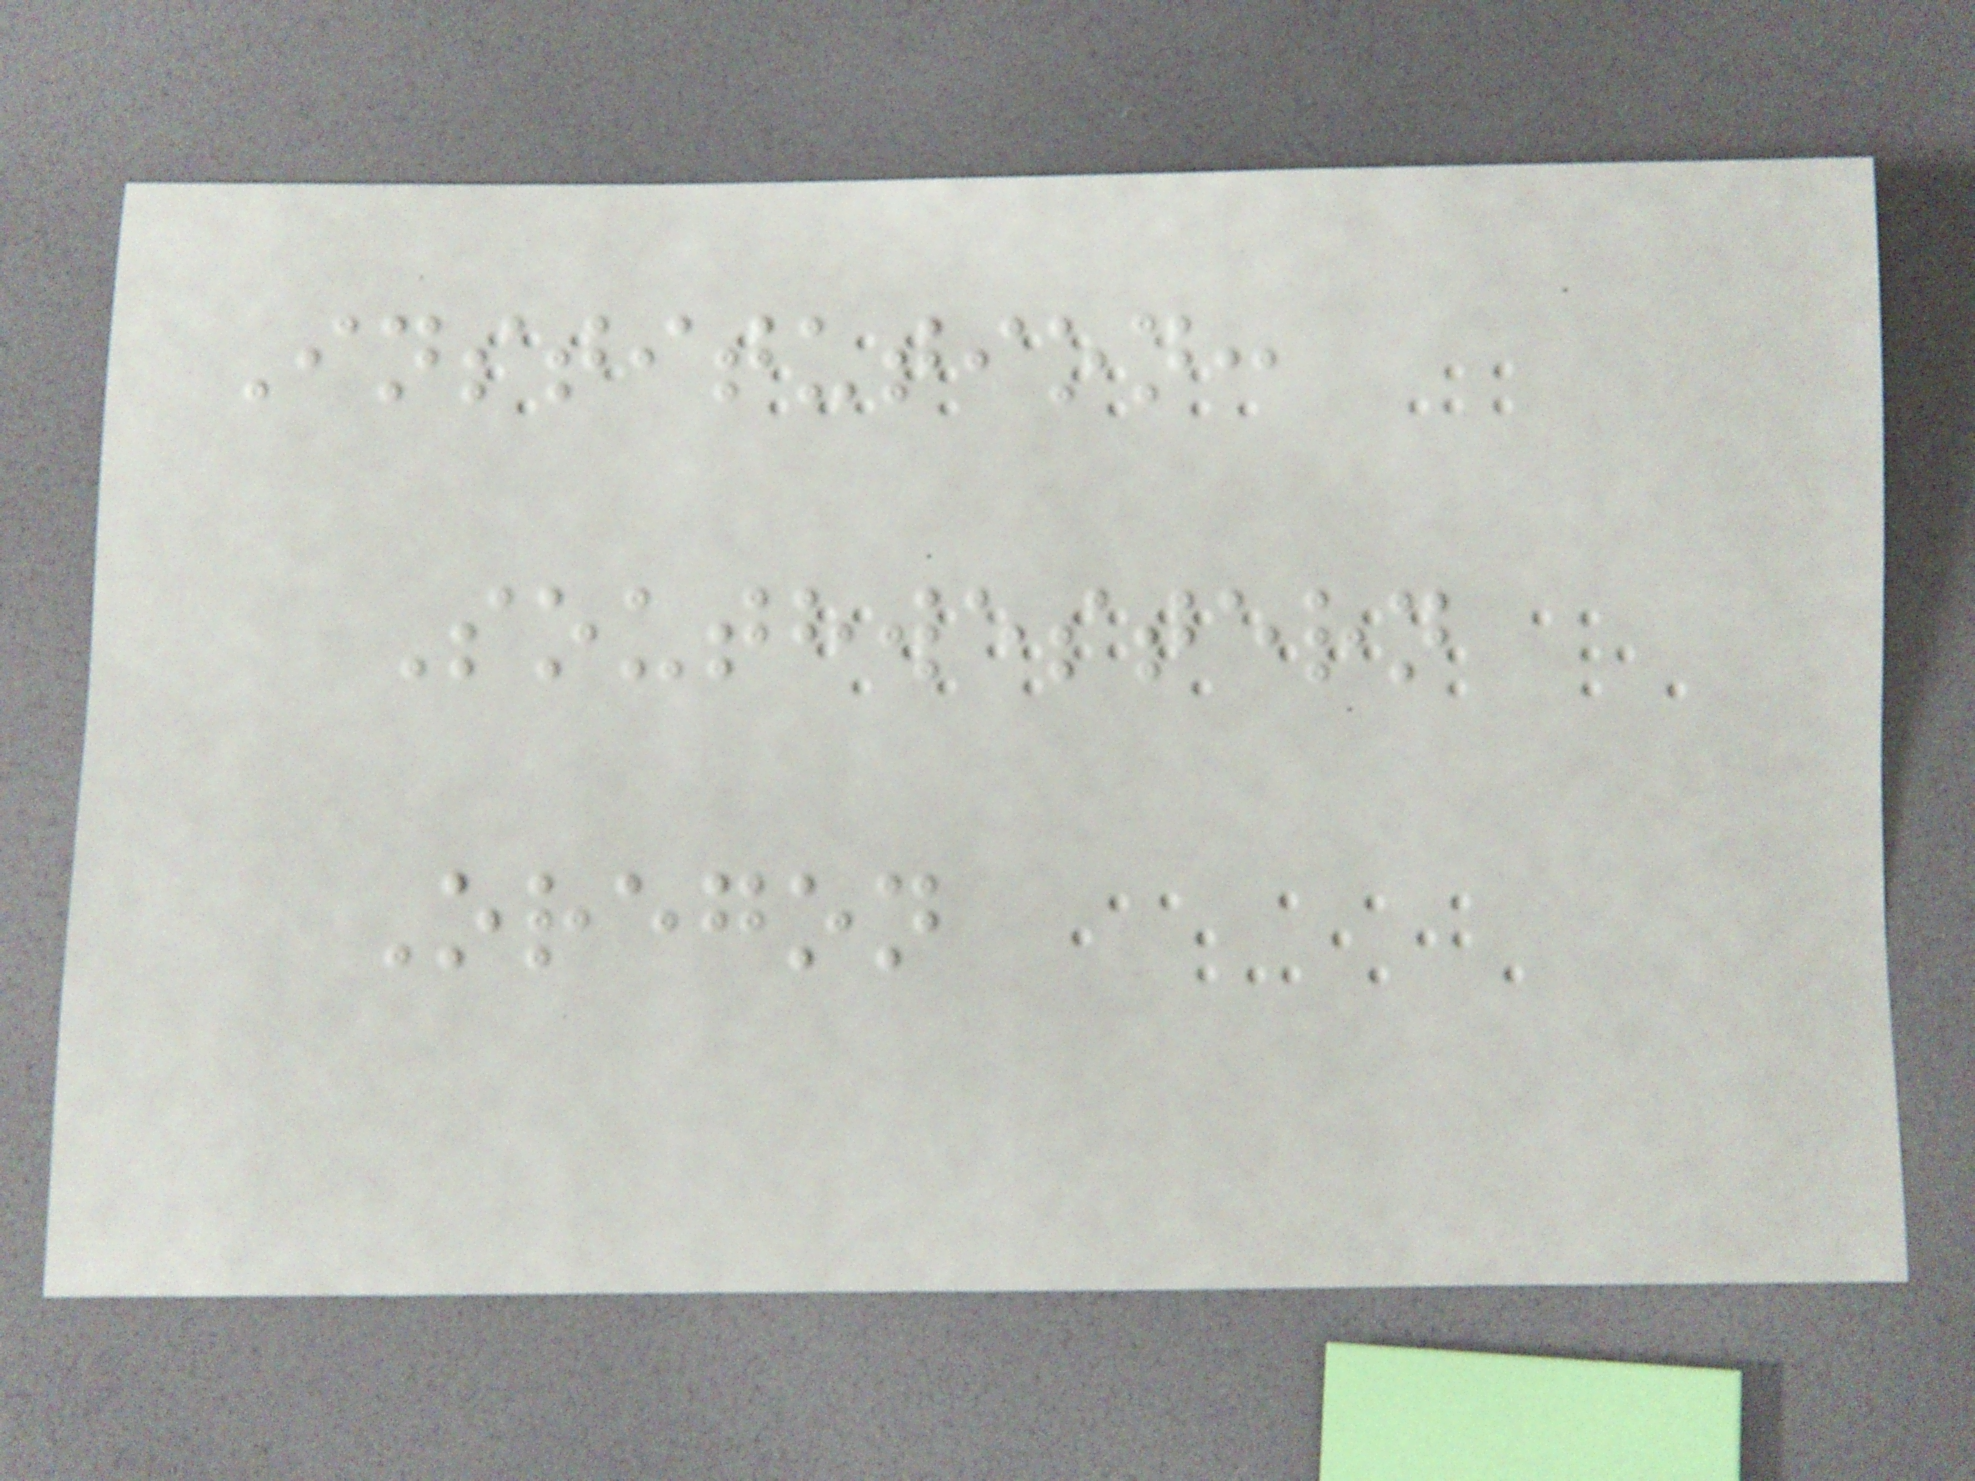Institution:
Southwestern
Oregon
